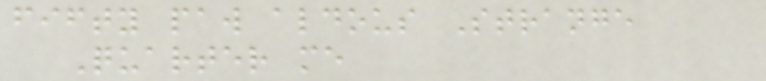fifty paw aldous Strange
Quarter me
